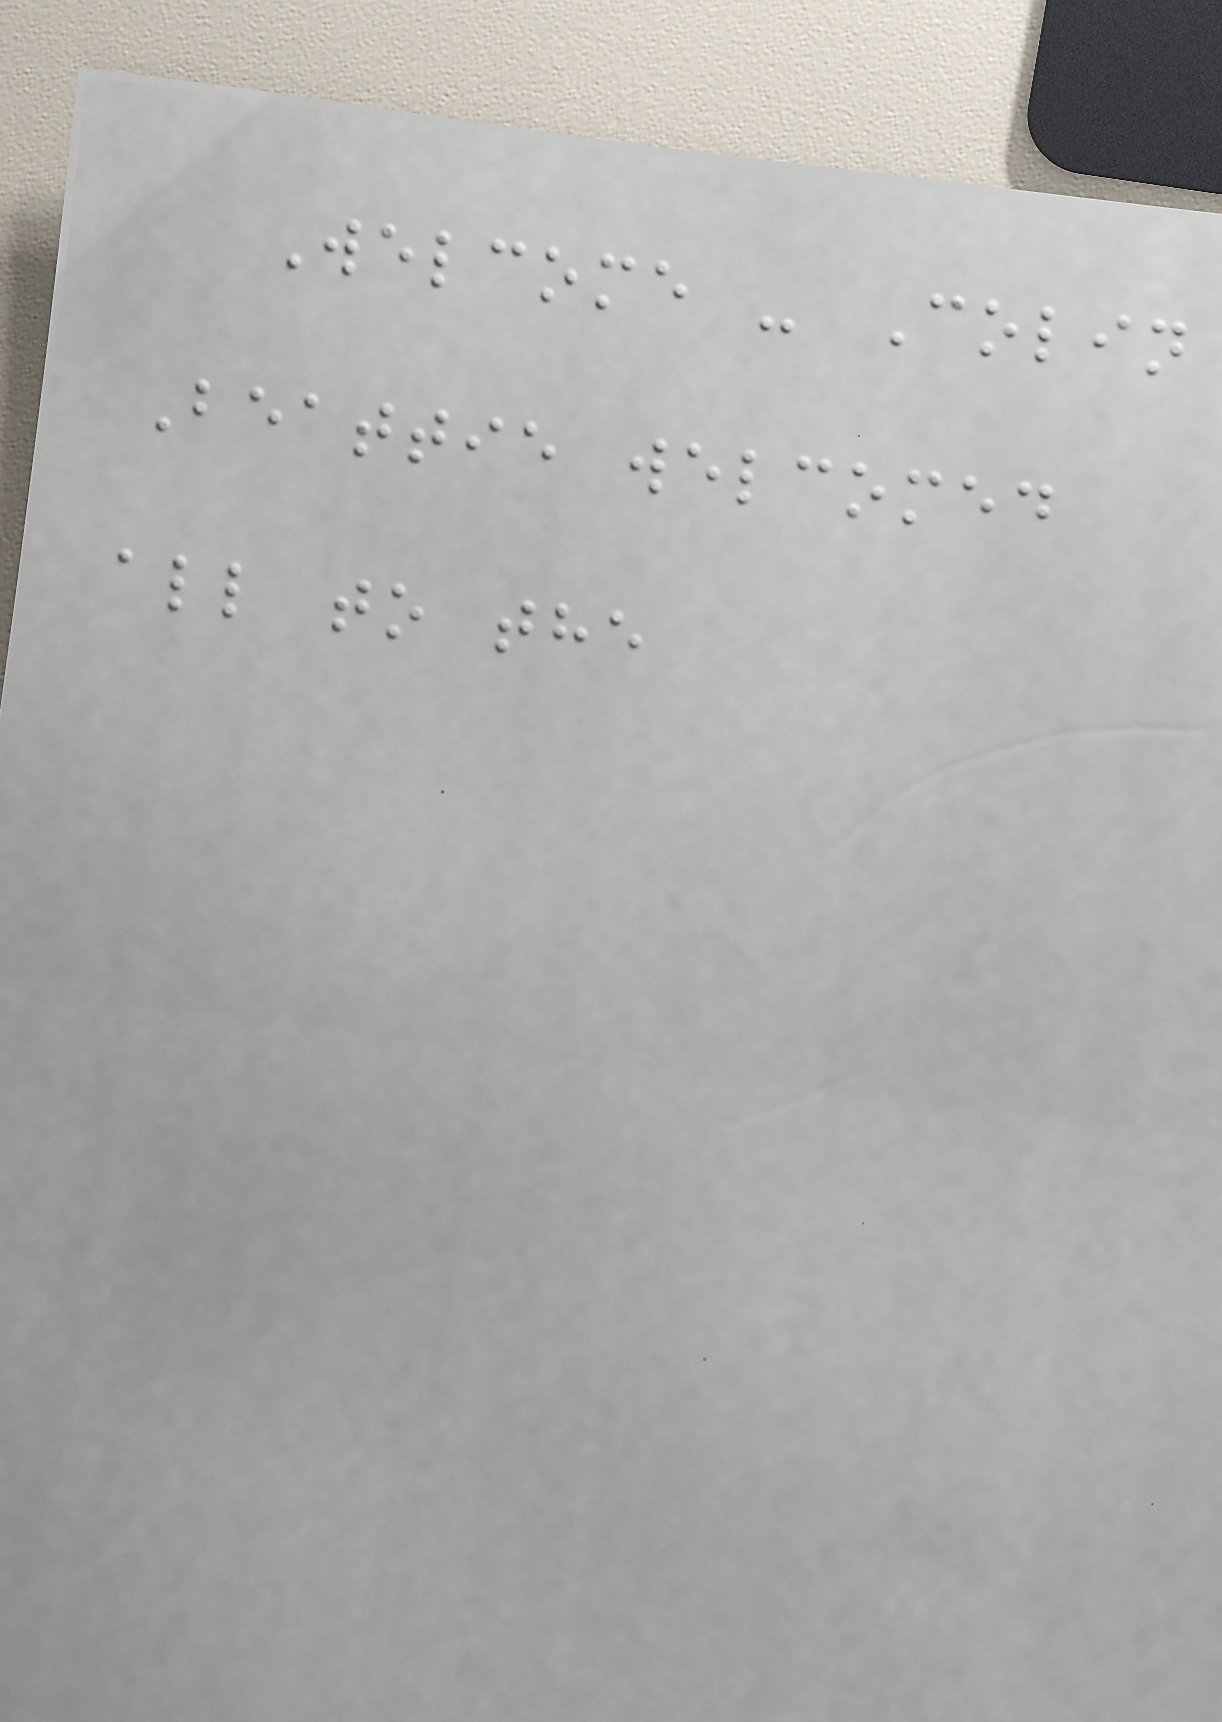Welcome - Colin
Beattie welcomed
all to the
